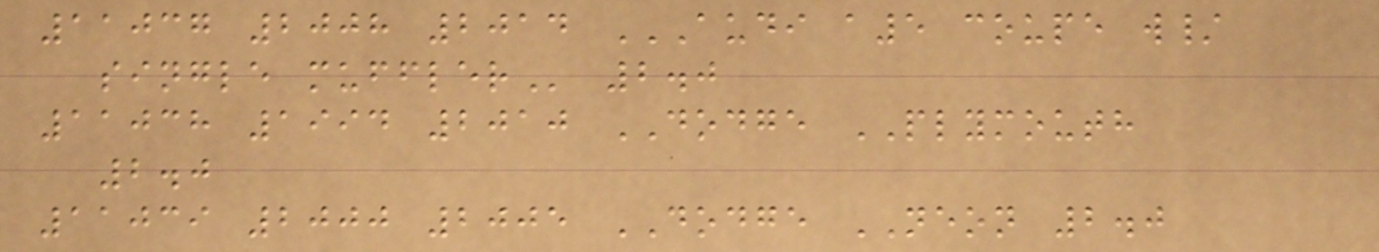11037 2008 2014 AUDI A5 COUPE W/
SINGLE MUFFLER 2.0
11038 1994 2010 DODGE PLYMOUTH
2.0
11039 2000 2005 DODGE NEON 2.0
